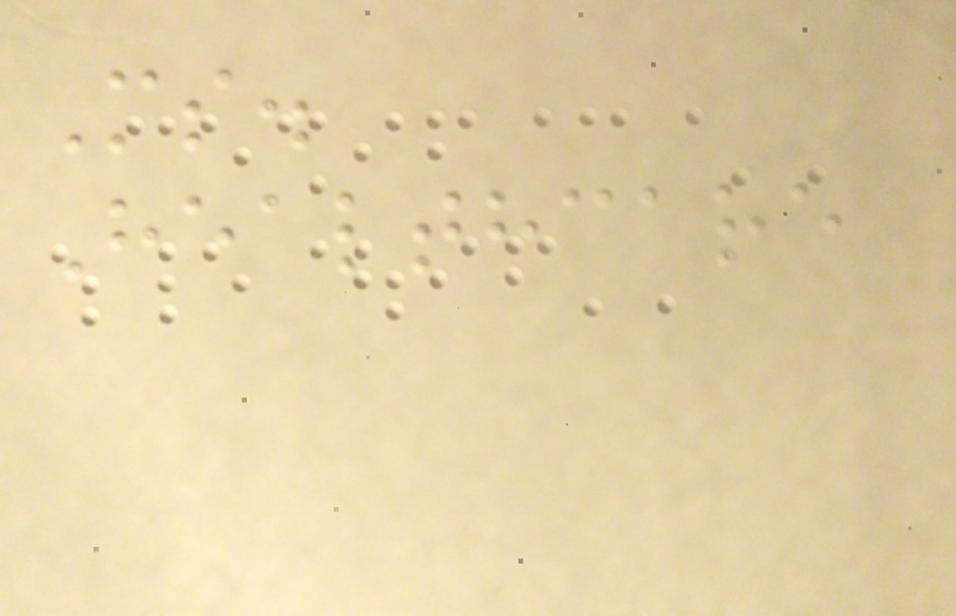Ms.
Healthcare
